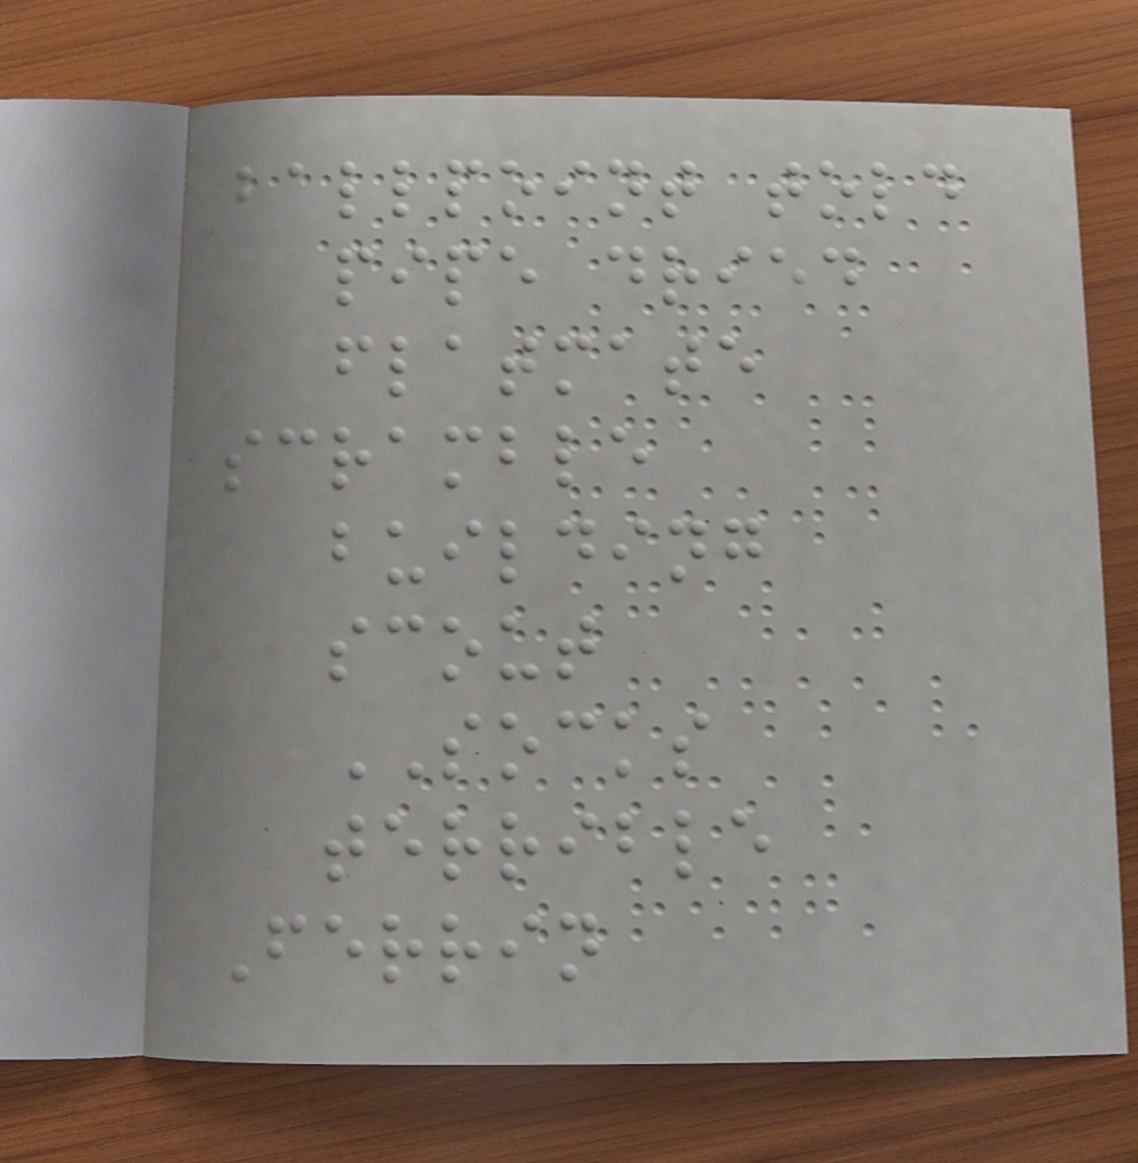ballpoint told
pipe dried
flatmate
scramble
building
scout
SOCKS
terrible
Ferrin
